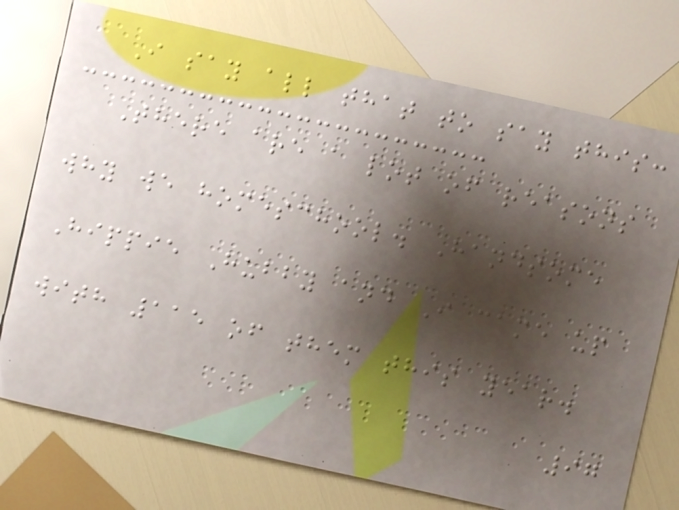I say all that to say this:
There are a lot of reasons
why we homeschool. Handsome
Hippie Hubby and I came up
with 115 of them this year.
97
